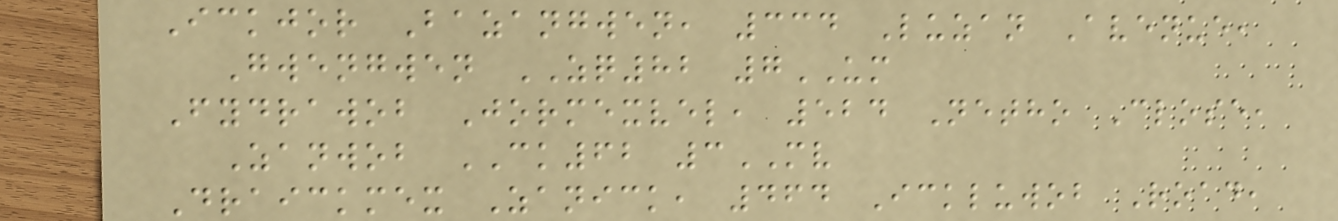Ickjor Bazangwen, 334 Luzan Avenue,
Gwengwen ZQ82 7UM
Fydrawob Jormexvel, 524 Netho Close,
Zanwob CK62 3MV
Draickmex Zanick, 464 Ickluwob Road,
